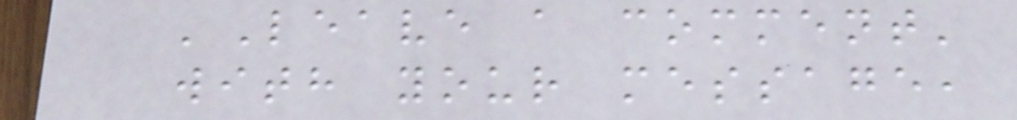'Leave a comment'
with your message,
